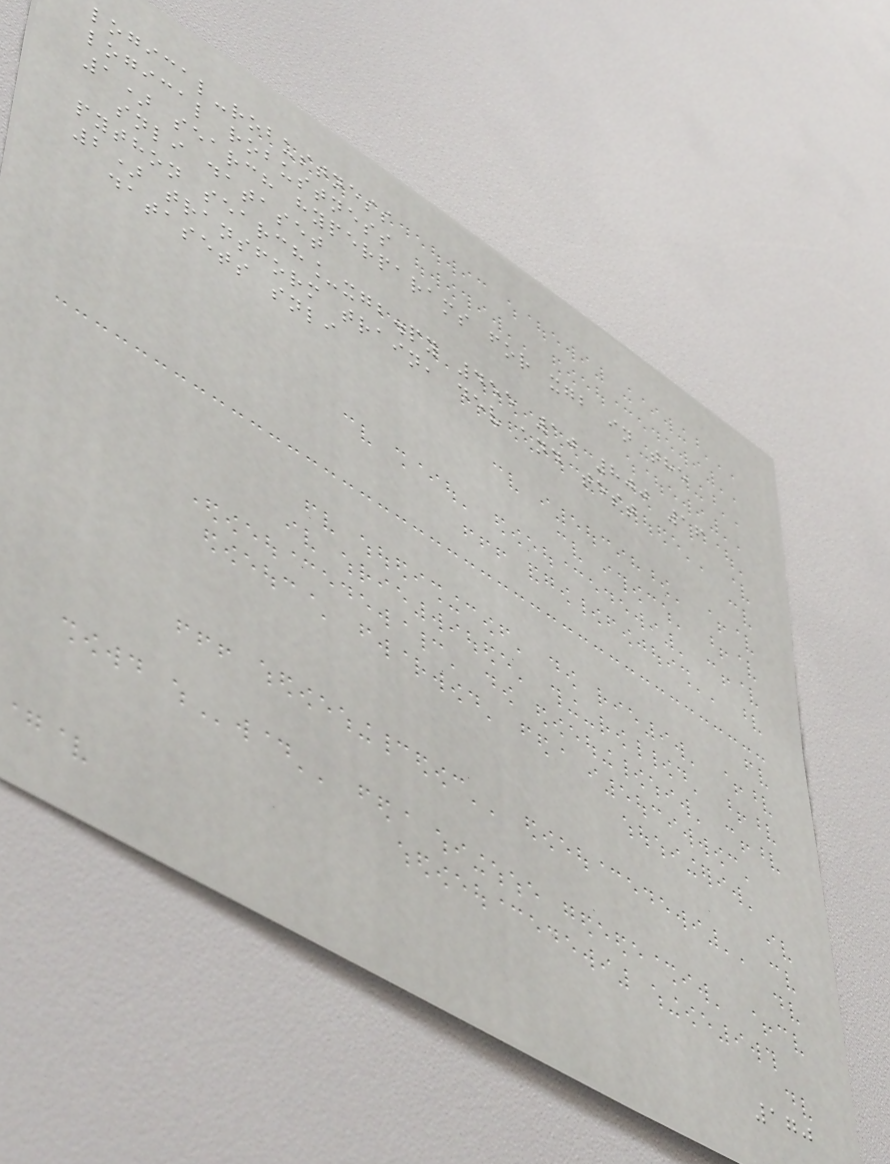logical-robustness
logical robustness
1) search hyperparams for xgb in the
snli dataset
python search_xgb.py 455 10 800 16
2) transform train, dev and test
datasets snli
170
